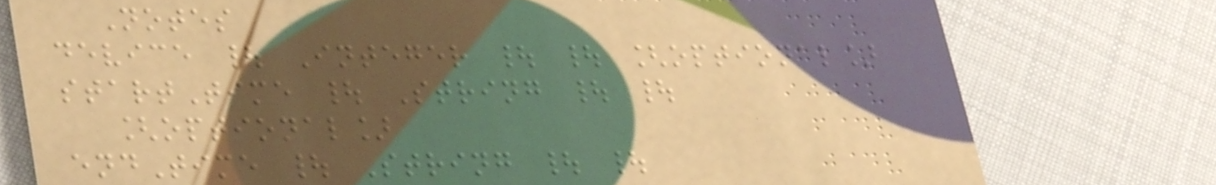Notes
device | Integer | | [optional]
startTime | String | |
[optional]
endTime | String | |
